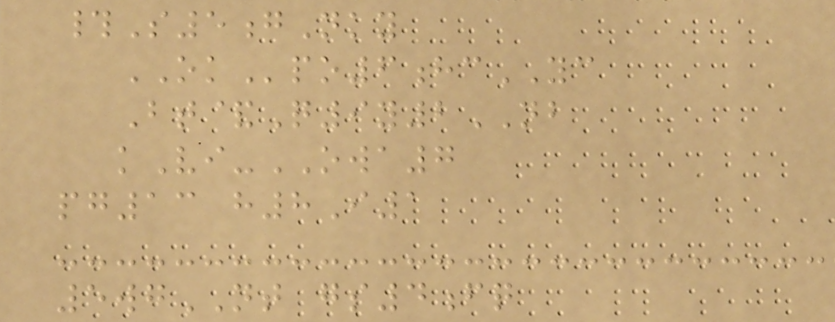#S5gNky
OKpo6hcYC
Bt&Q9y2NB
kVi-OWA7
pg13 h8I1
5wgNT gs4fq
